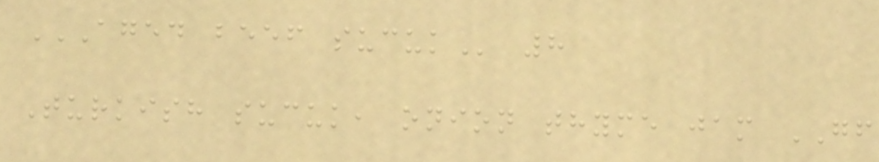AGED BEEF SUCUK 8
Turkish sucuk, onion thyme jam GF
